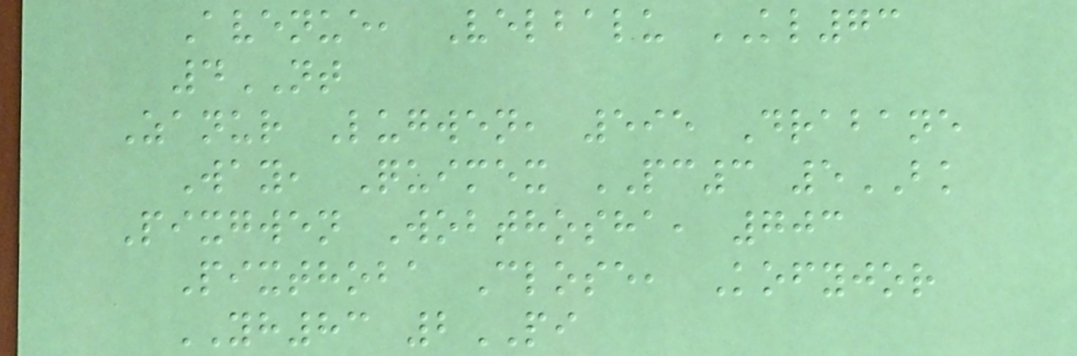Avenue, Velbalu KL73
4NT
Zanur Lugwen, 595 Drabane
Way, Quimex PC3 5BK
Pixgwen Wobthosha, 703
Pixthoba Close, Kofyjor
YH83 2PI
